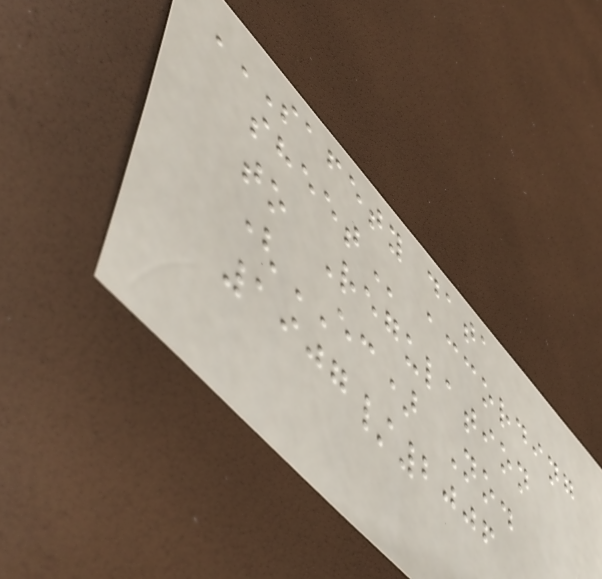SAFETY DATA
SHEET according
to Regulation
(EC) No.
1907/2006
